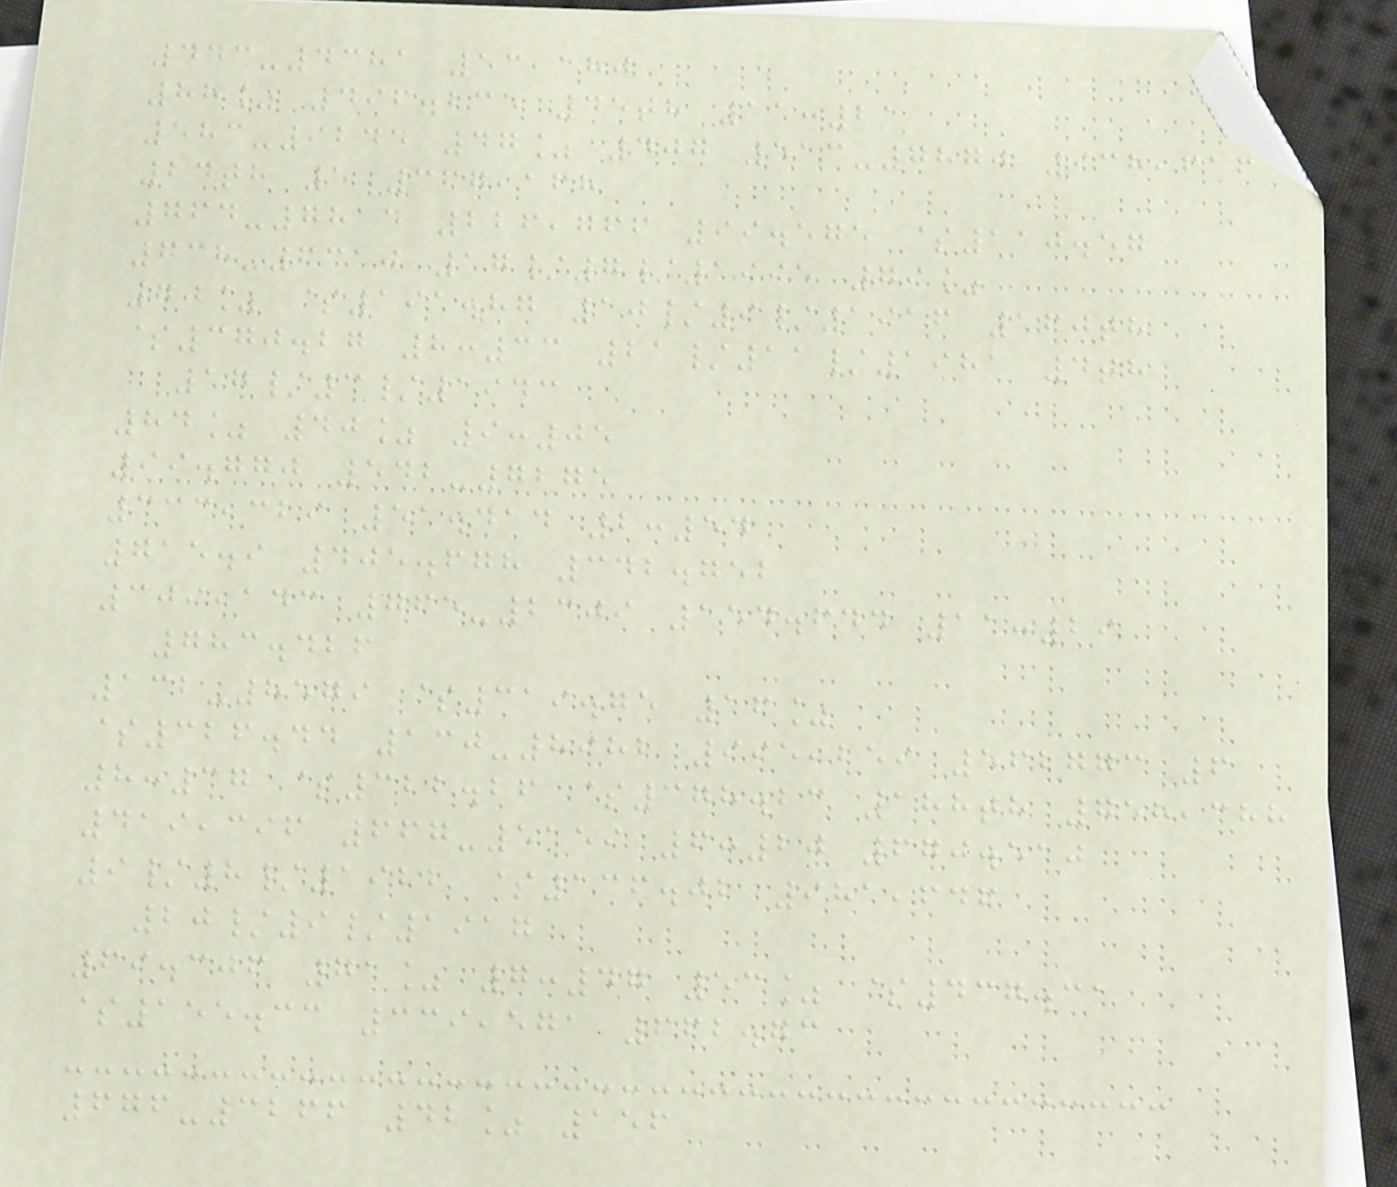443-4381 53,180
88% 496.235 45th 11:21
583-9244 47% 407 513-7870 938,616
24th 5 367,168
764-7814 226,766 99.575 $110.57
738-6310 17/7/1995 79%
70% $191.87 10/9/1916 160th
$370.27 8:33 21/11/1981 4th
17/3/1943
84% 40% 9:05
99.770 542-7275
333,329 51.414 2:54
715.9 405.678 342.752
309,143 765-2309 154.644 11:29
783.426
132-8579 $319.75 16%
$326.44 130-8982 995,259 562773 6
8:37 $322.26 $378.23 188th 758,388
419,396 667-5159 6:20 670.510
9/8/1922 $136.02 981,646
20/9/1917
69.306 71% 7:47 53% $437.31
$155.33 339,571 662.73
676-3266 42% 156
